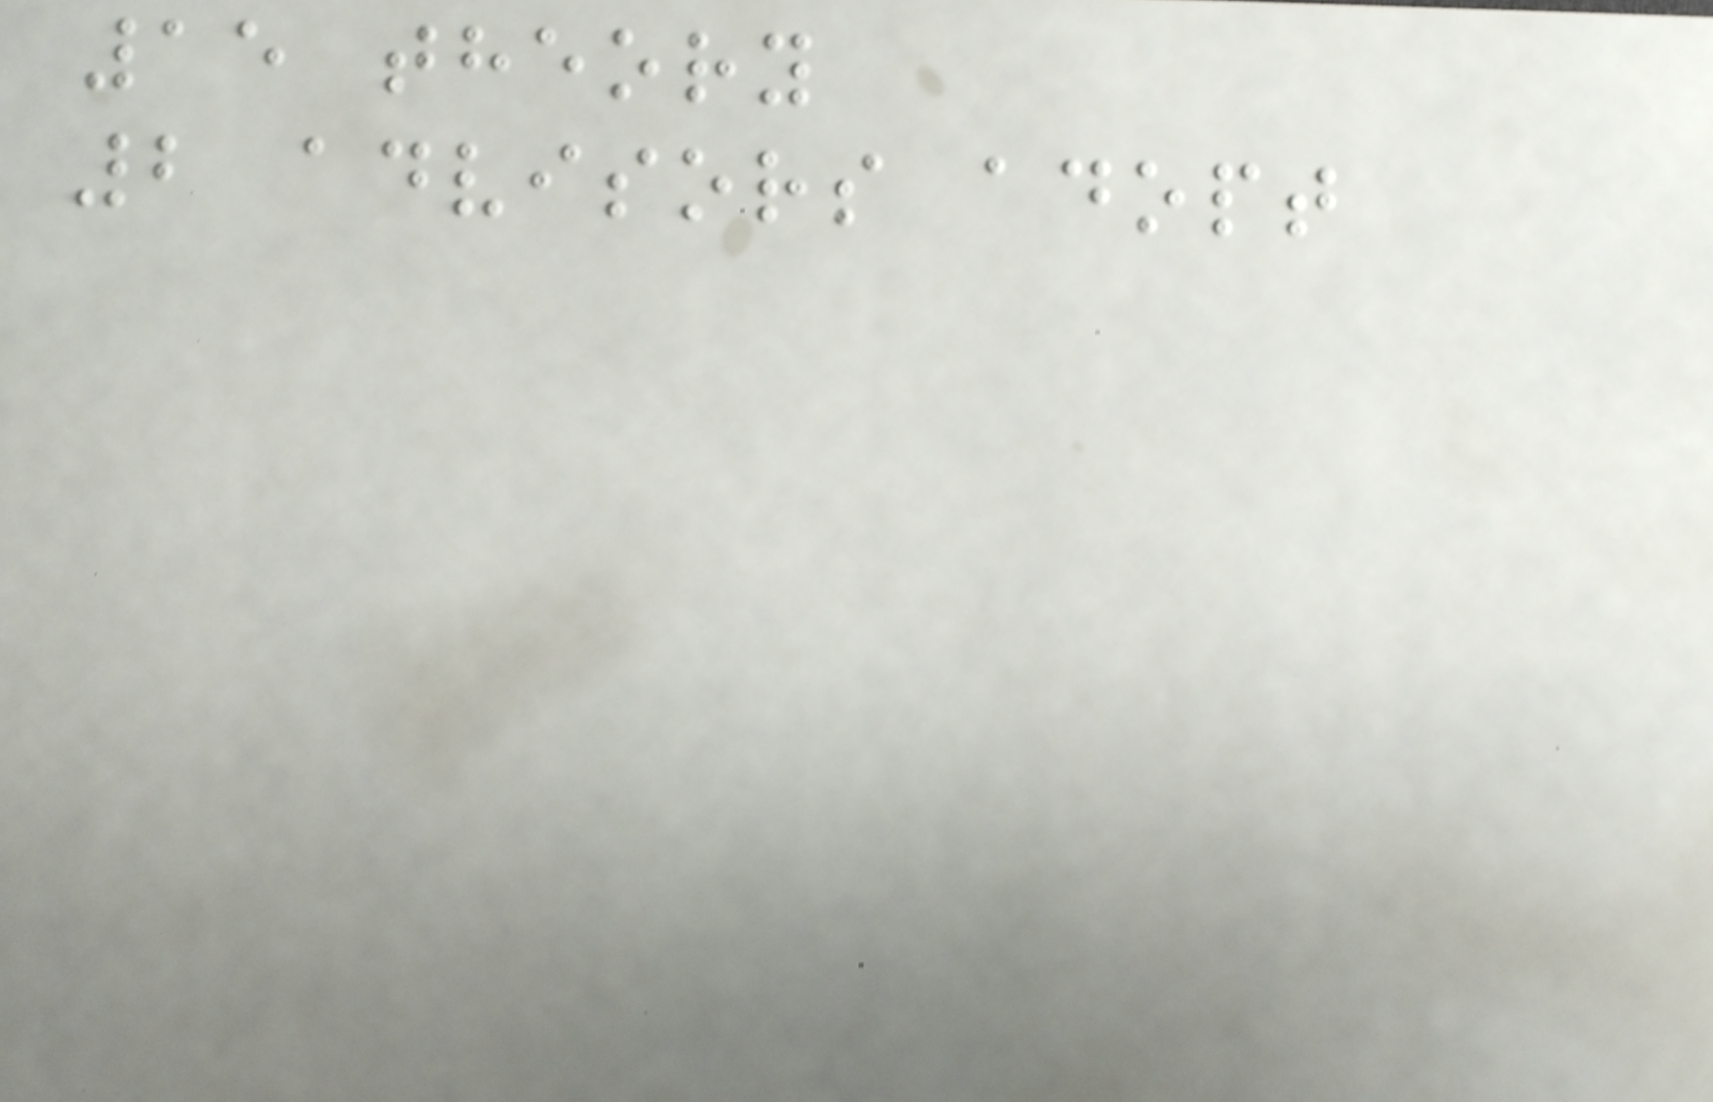15 theory
2 advisors adopt
